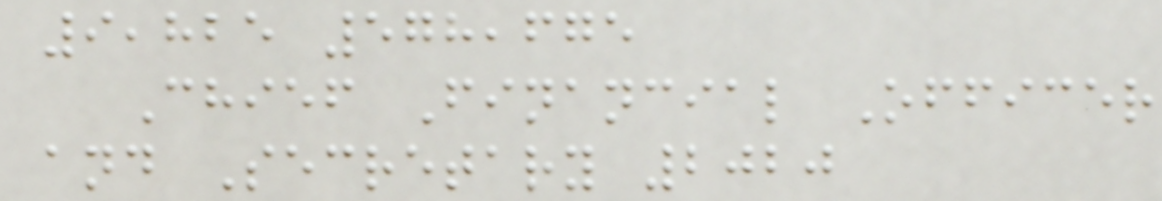9,825 578,675
Chief Financial Officer
and Secretary 2020
